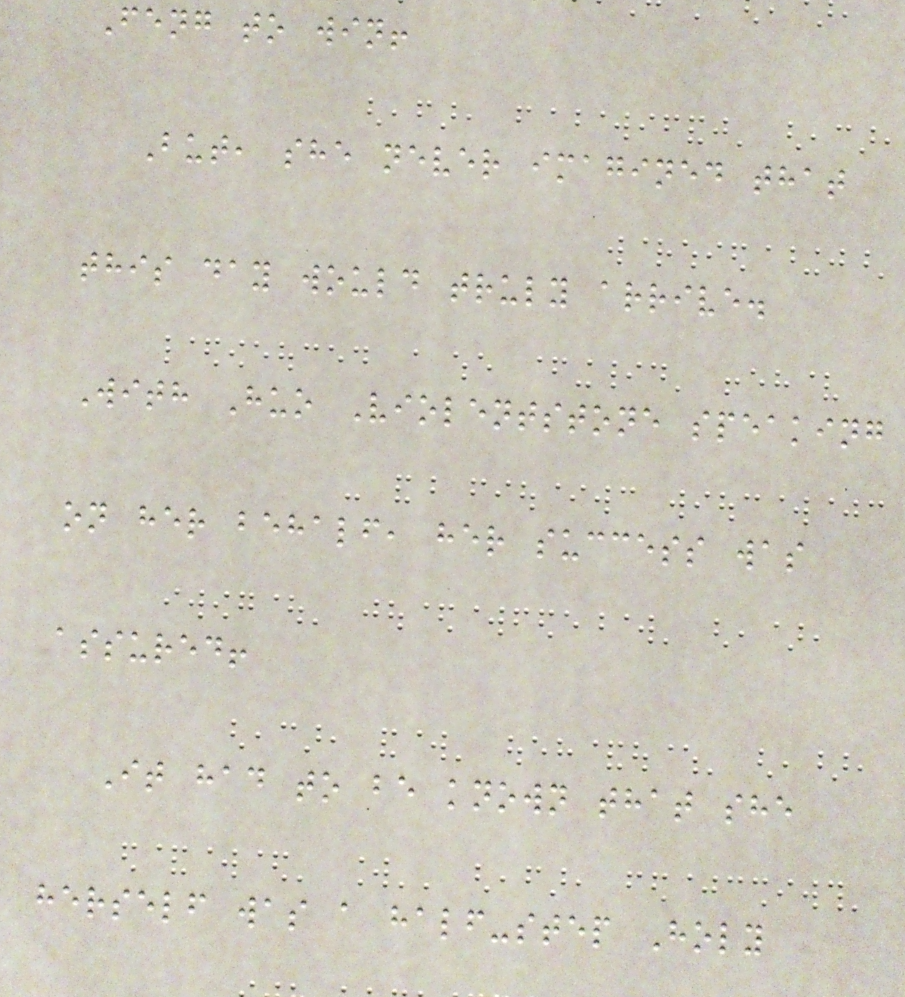Feng to win!
But, she never imagined that
this day would truly arrive.
With Huo Violentstone speaking
on her behalf, her success was
assured!
It had to be known that she
herself was a half-step Holy
